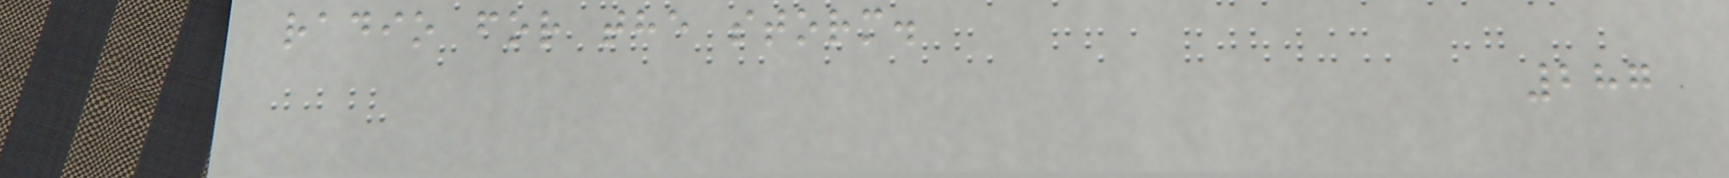radio for the storm.
287
